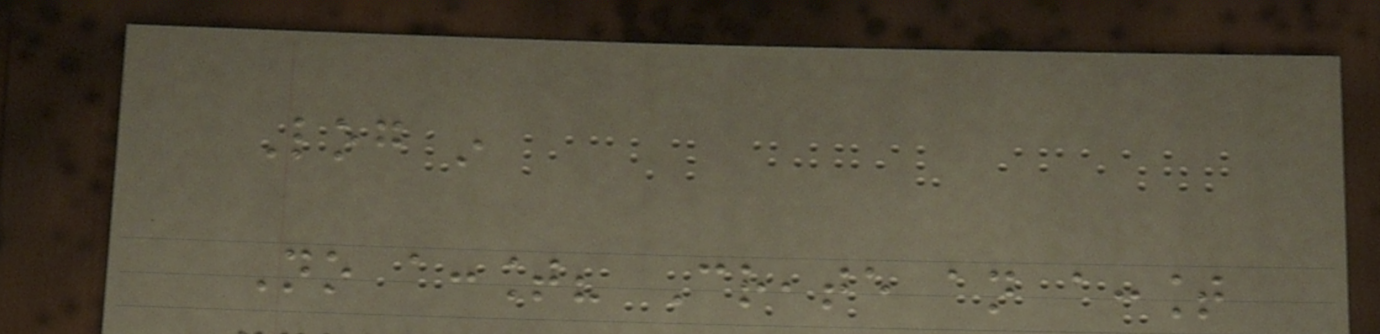Log in
No account? Create an account
